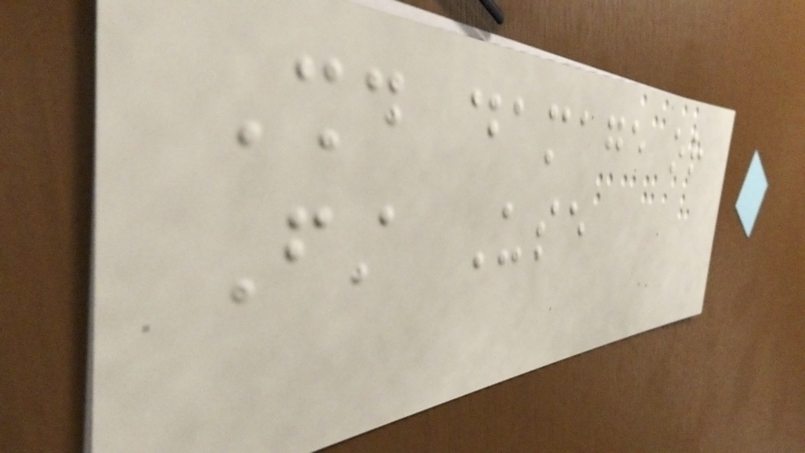Should damage or
First Use
